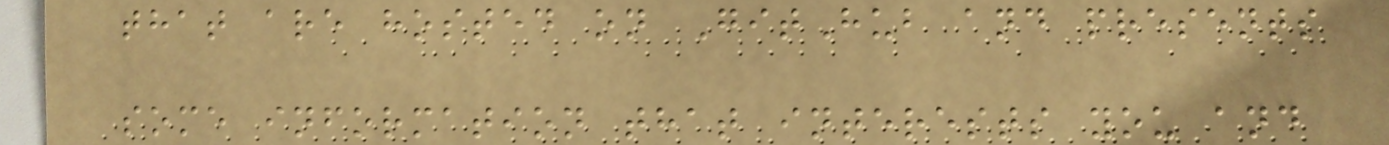that are hosted on GitHub and presents
some information that interests you and
